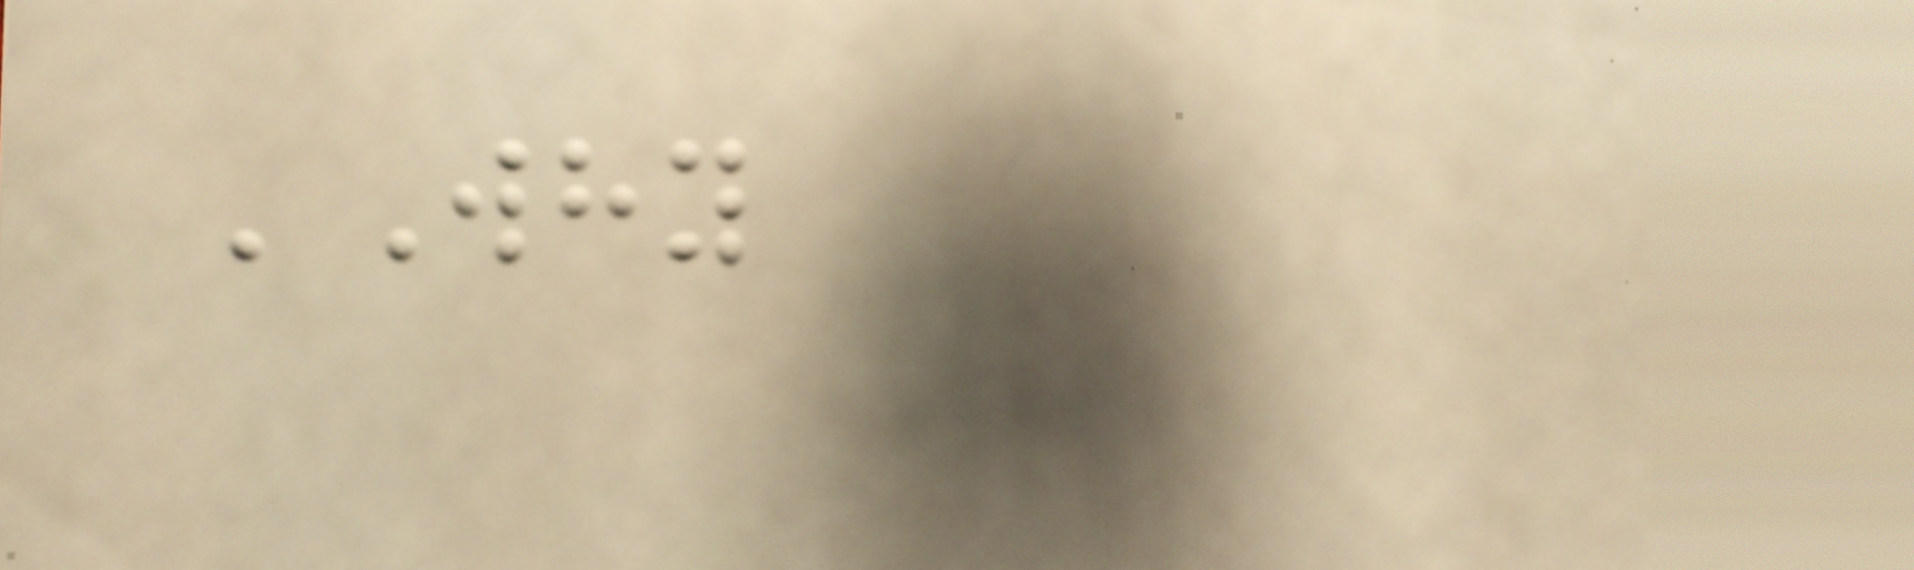'Why
